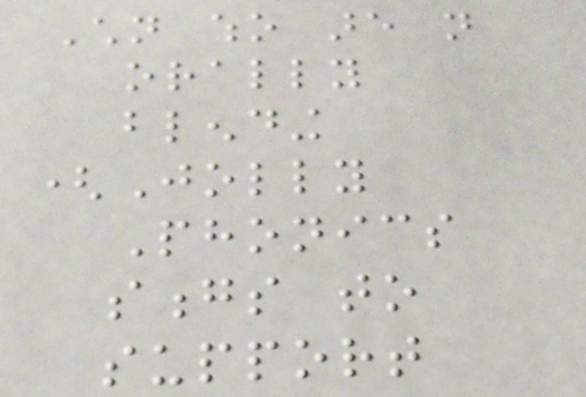Children who are not
orally
blending
(Jolly
Phonics
songs to
support
